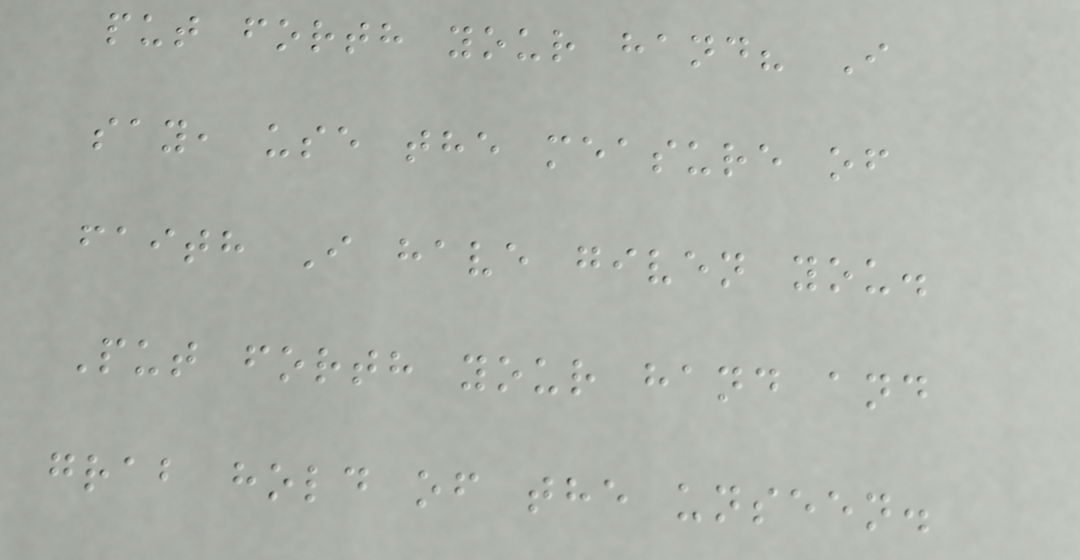put forth your hand? I
say, use the measure of
faith I have given you.
Put forth your hand and
grab hold of the unseen.
